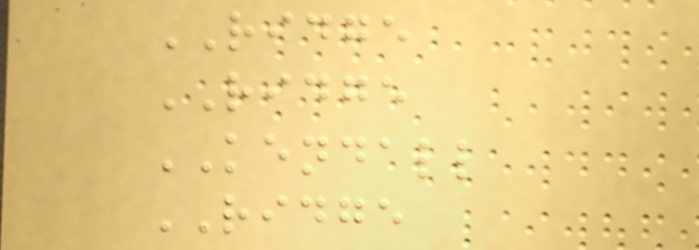RIDGE
RIDGE
KENDALL
RIDGE
